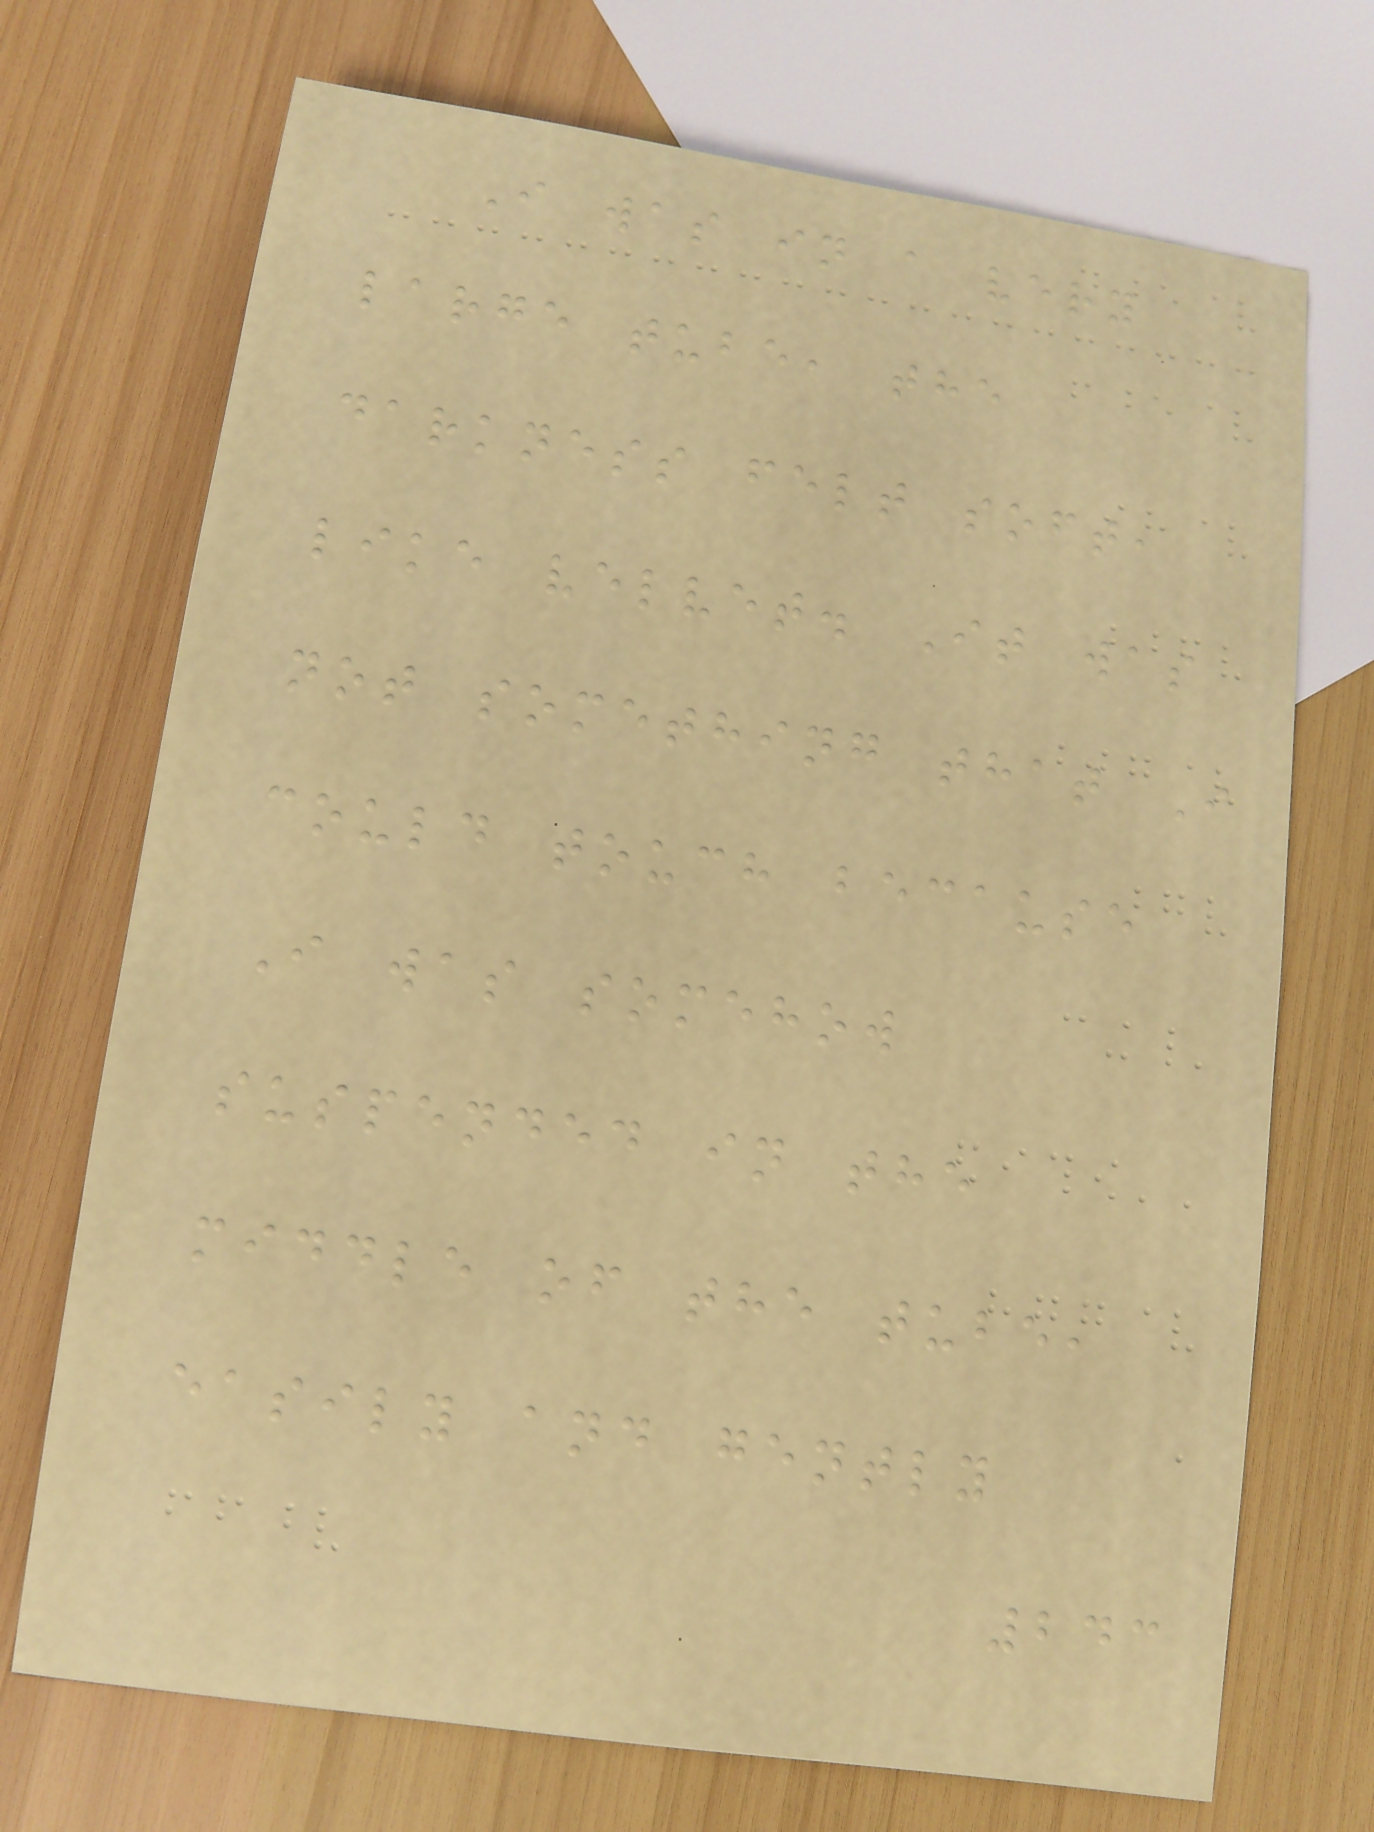I was in a very
large tube, the
darkness felt soft,
like velvet. It was
not something that I
could touch because
I was somehow
suspended in the
middle of the tube,
easily and gently
243
